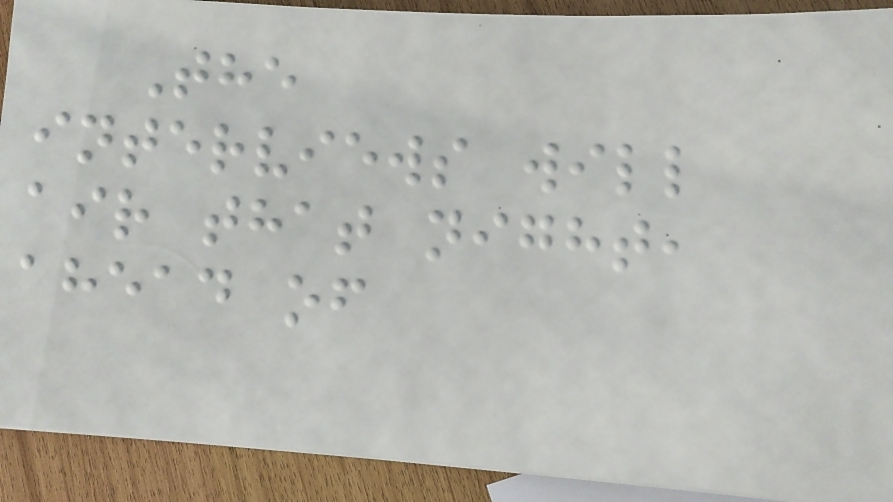The
interviews will
air that night,
ahead of
